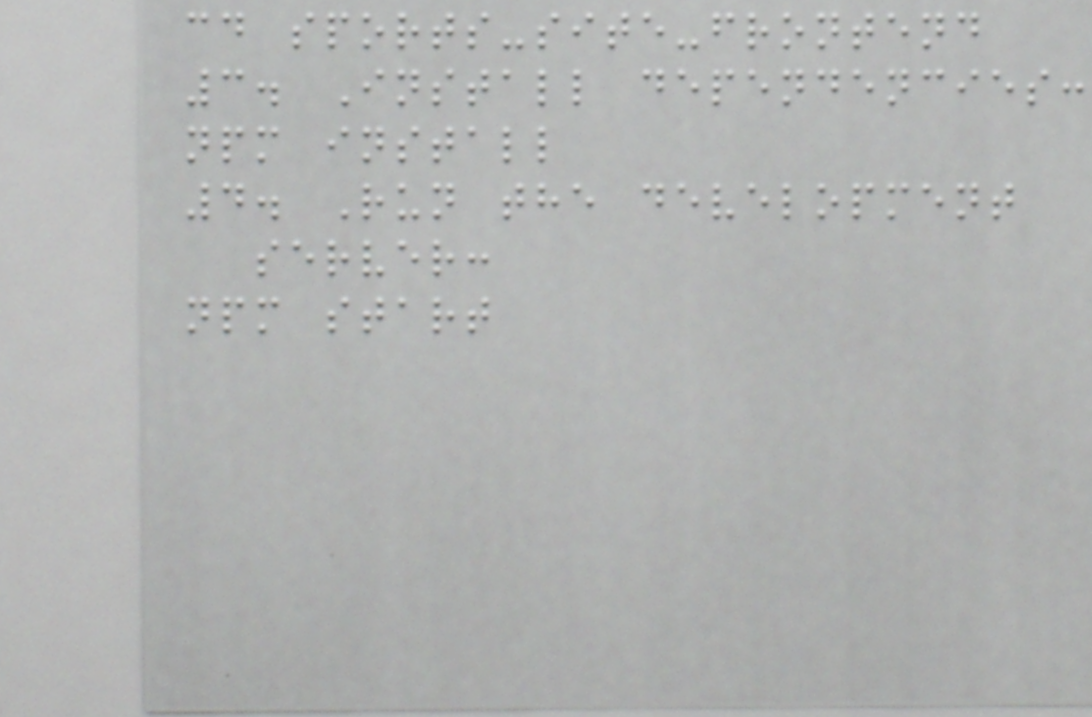cd sports-site-frontend
3. Install dependencies:
npm install
4. Run the development
server:
npm start
